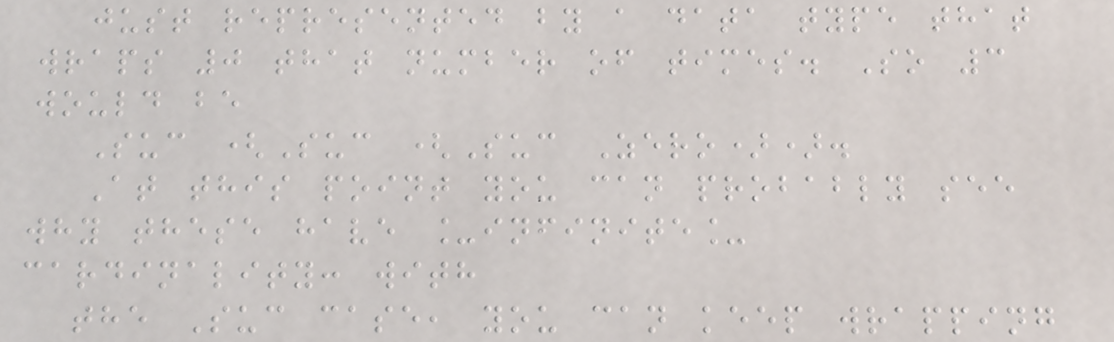just represented by a data type that
wraps 0 that number of times. So 3
would be
Suc (Suc (Suc Zero)).
At this point you can probably see
why these have _infinite_
cardinality: with
the Suc case, you can keep wrapping
